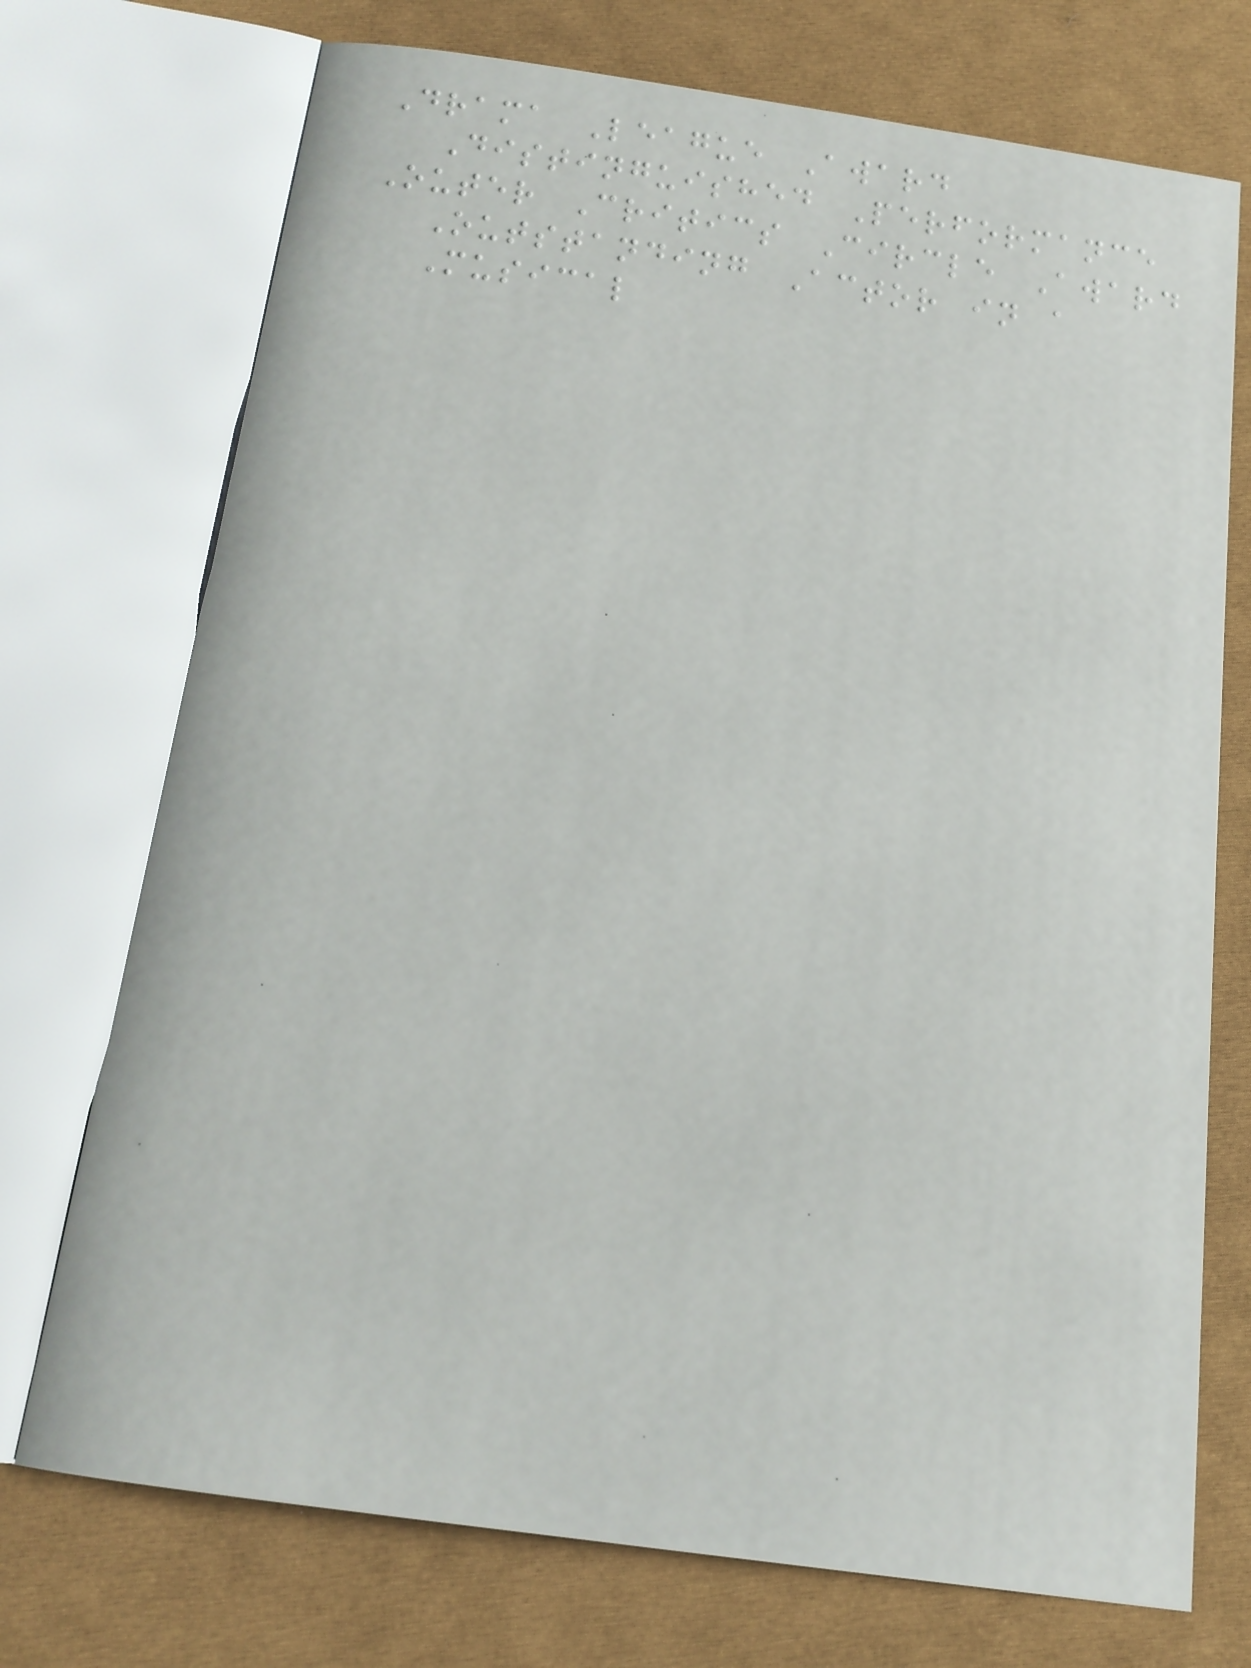Drama League Award
Distinguished Performance
Outer Critics Circle Award
Outstanding Actor in a
Musical
